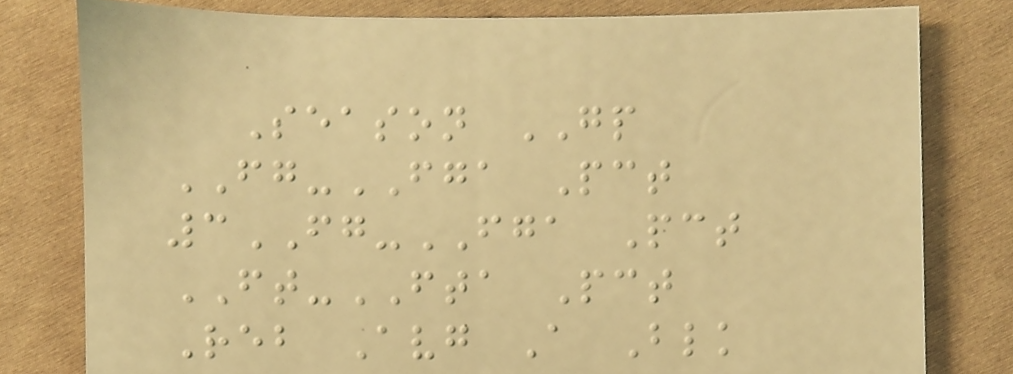Season GP
FG-FGA Pct
3FG-FGA Pct
FT-FTA Pct
Reb Avg A Blk
